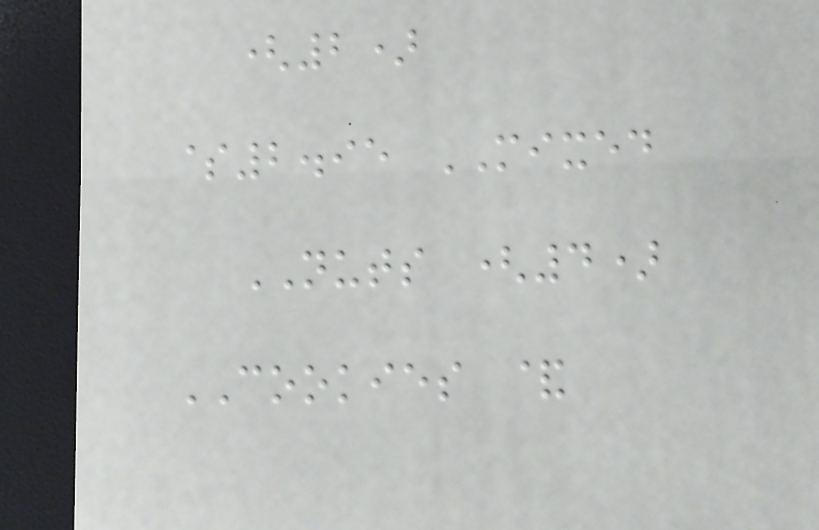(2)
$2.95 MIXED
NUTS (4)
COOKIES &
